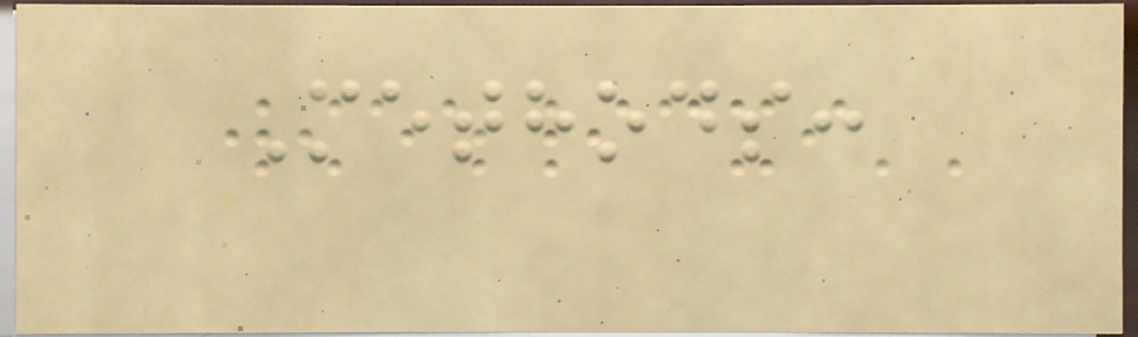Methods:
